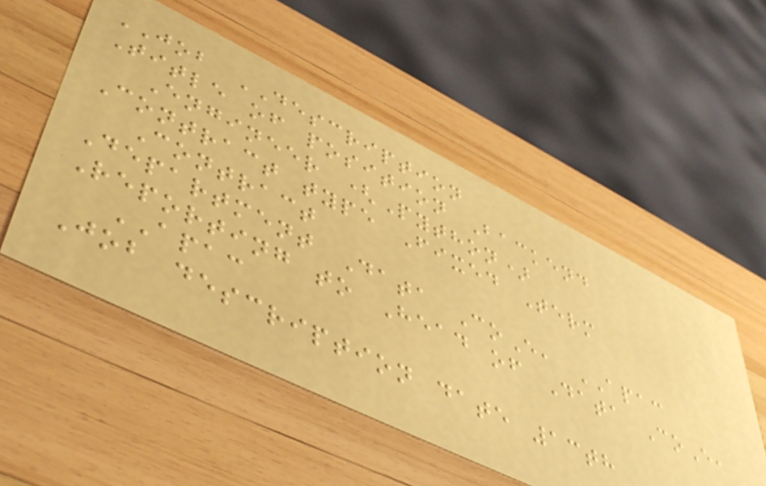JOB DESCRIPTION
Title of position Backend
Engineer (Python)
Contract type Fixed Term
Contract
Department Data CoE, APAC
Reporting to Head of Data CoE,
APAC
Job description date 13th
